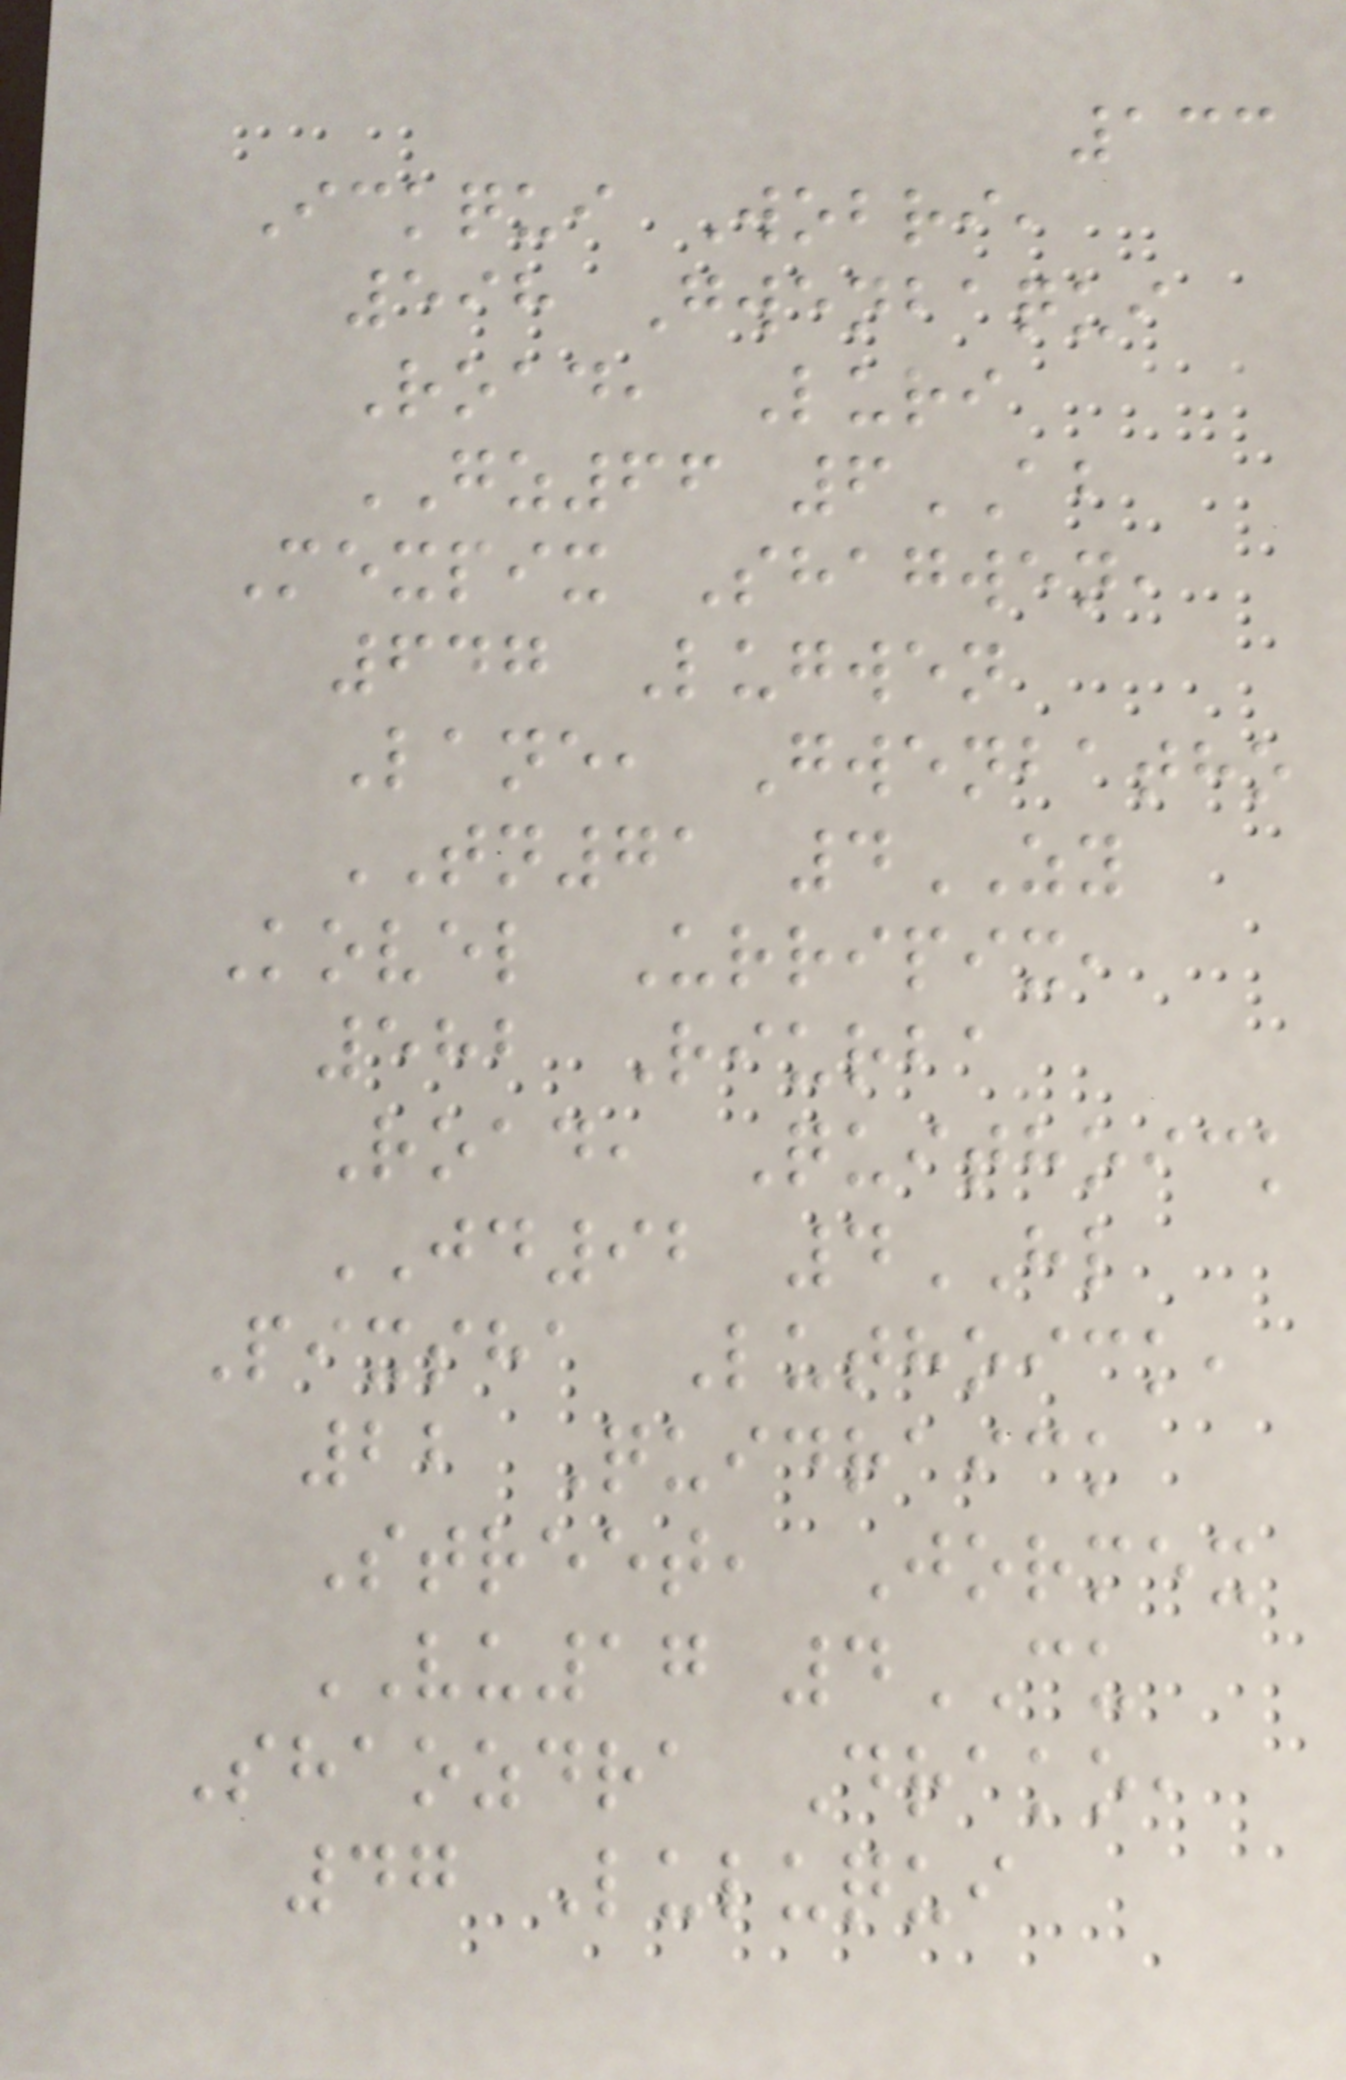133
Ickqui Wobri,
598 Gwenbaqui
Road, Luri
GZ66 6AB
Mexpix Shagwen,
647 Lugwen
Lane, Gwenbatho
TN71 4ZY
Kovel Urripix,
582 Riurba
Road, Quithoick
JD92 4HL
Pixsha Luthoick,
22 Quidraick
Street, Jormex
VU17 4CU
Shaozdra Drako,
47 Luluqui
